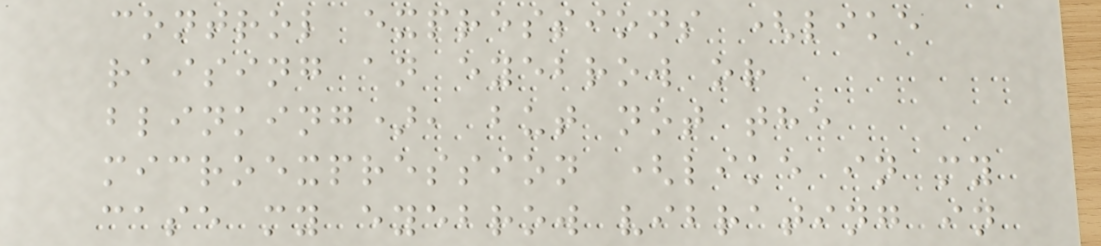control expressions (like
raising an eyebrow or
blinking), but not the
microexpression (like in my
case my eyebrow vibrating in
